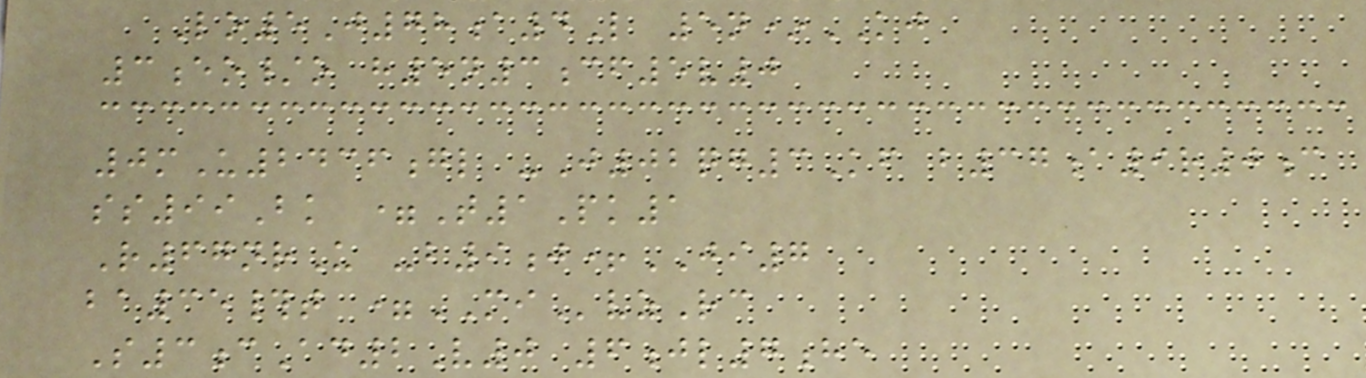Lo5J78a4L 5n*KJ
3eo/o h5n3cf5v0
0mU2436gl -J02qg3Kf b37a9r0c
ss99Bk =T1Pk1
R67nrU -b9j+JI7
ba35#t =MIvzRc
S3cAd2V0 6jl7he
